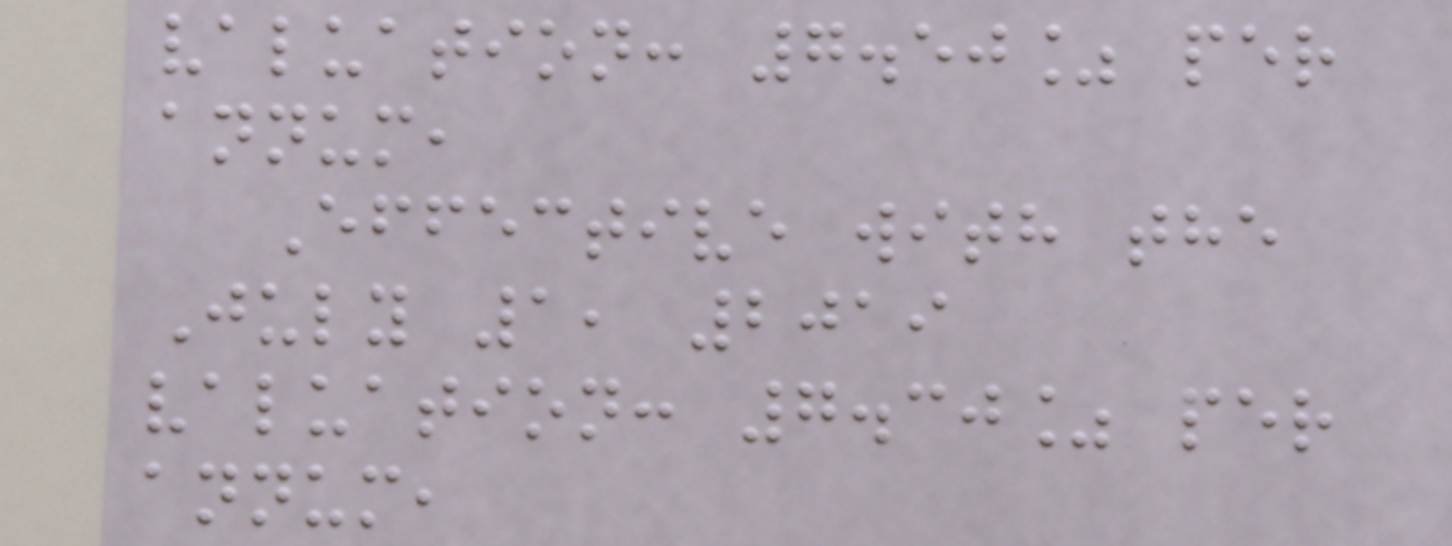valuation: 7.50% per
annum,
Effective with the
July 1, 2019
valuation: 7.30% per
annum,
